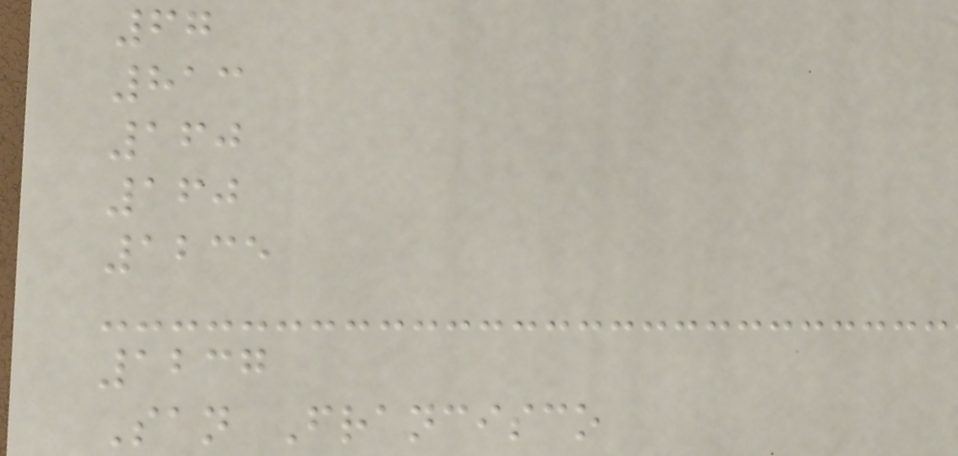67
813
160
160
1235
1237
San Francisco
